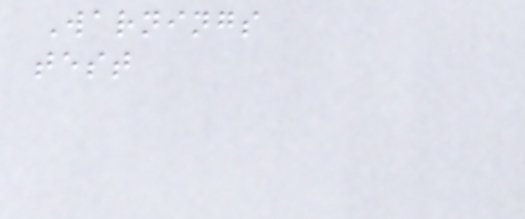Warnings
test
